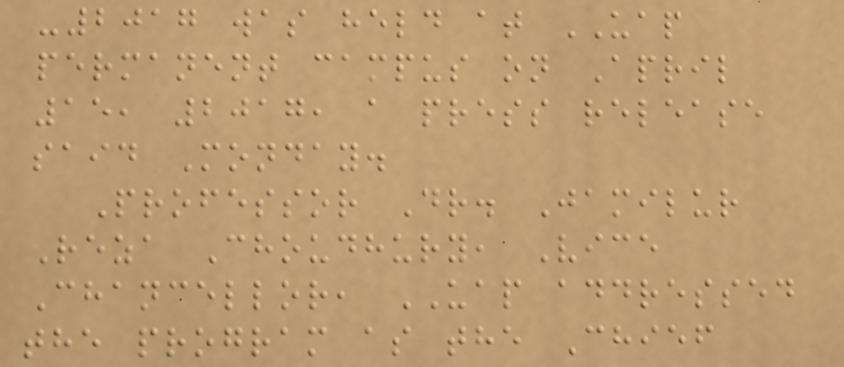-2017 was held at UAP
permanent campus on April
15, 2017, a press release
said Monday.
Professor Dr. Jamilur
Reza Choudhury, Vice
Chancellor, UAP addressed
the program as the Chief
